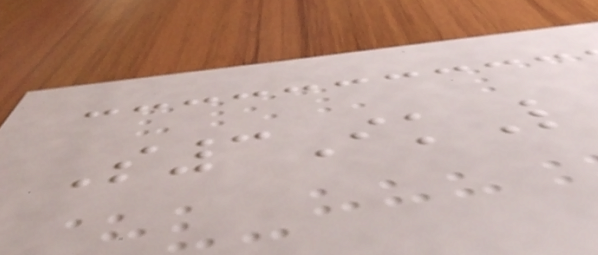S3IkL
